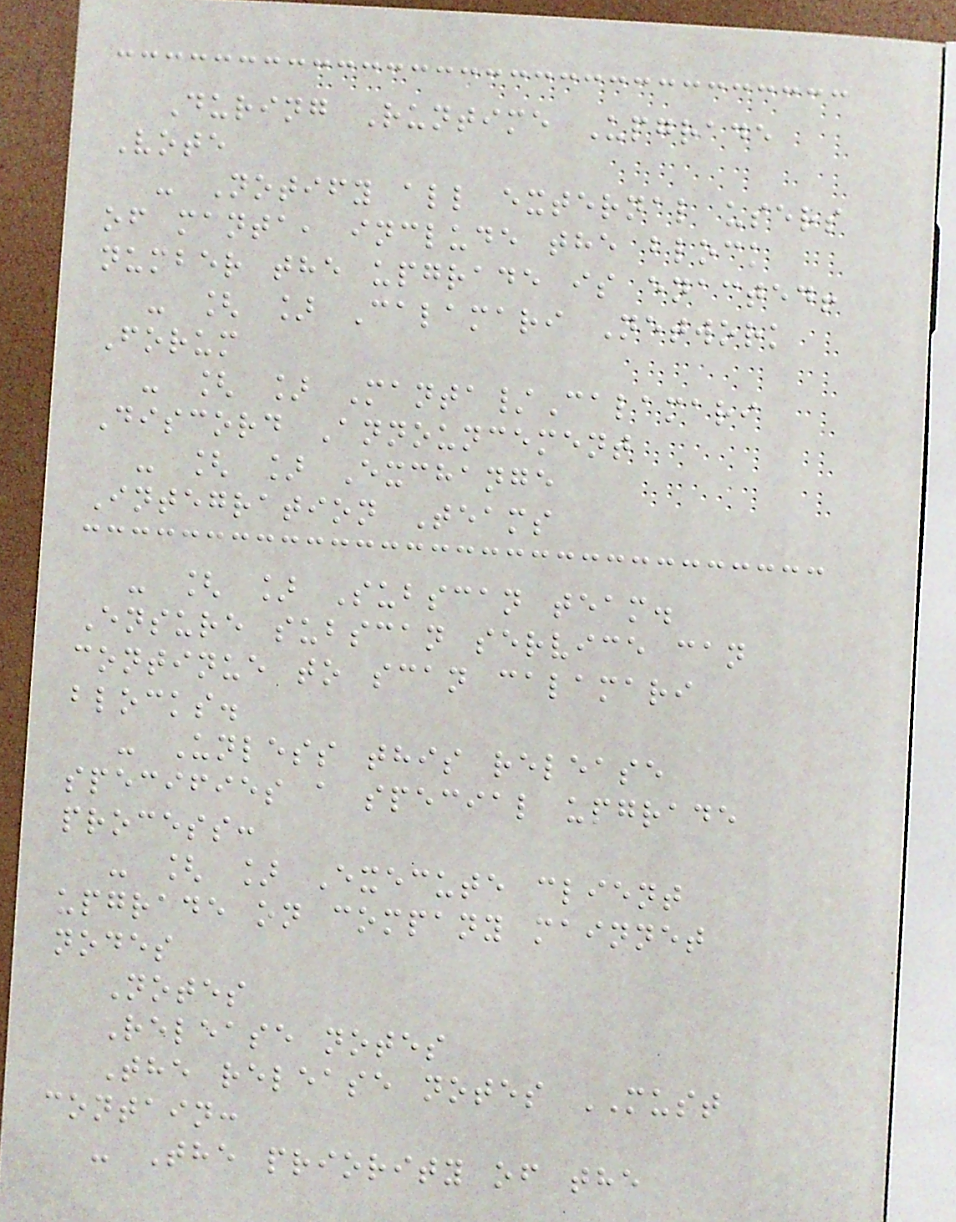During Runtime Upgrade
Vote
- Notify all external users
of manta, include the block
number the upgrade is enacted!
- [ ] Calamari Network
Forum
- [ ] Manta/Calamari
Discord Announcement
- [ ] Exchange
Integration Teams
- [ ] Subscan team.
Ensure subscan service can
continue to scan calamari
blocks.
- Unless this release
specifies a special upgrade
process:
- [ ] Execute client
upgrade on company mainnet
nodes
Notes
Release notes
The release notes MUST
contain:
- The priority of the
